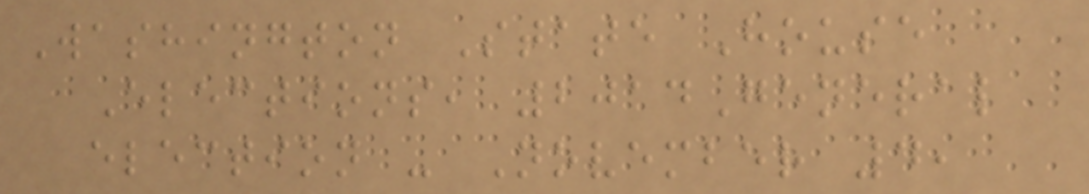Washington State House
Elections, 2014General
election - November 4,
